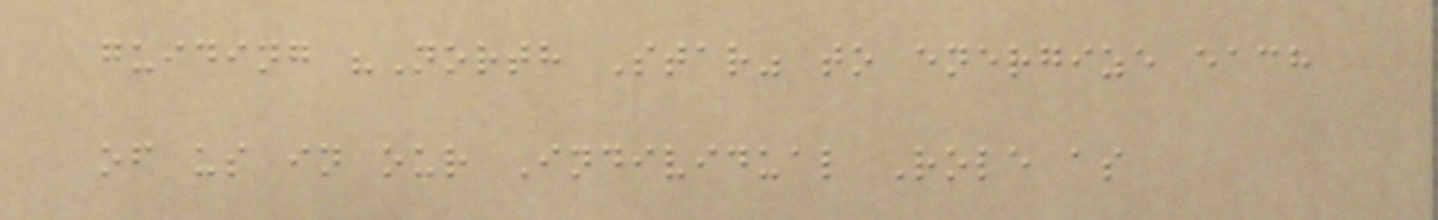guiding "North Star" to energize each
of us in our Individual Role as
